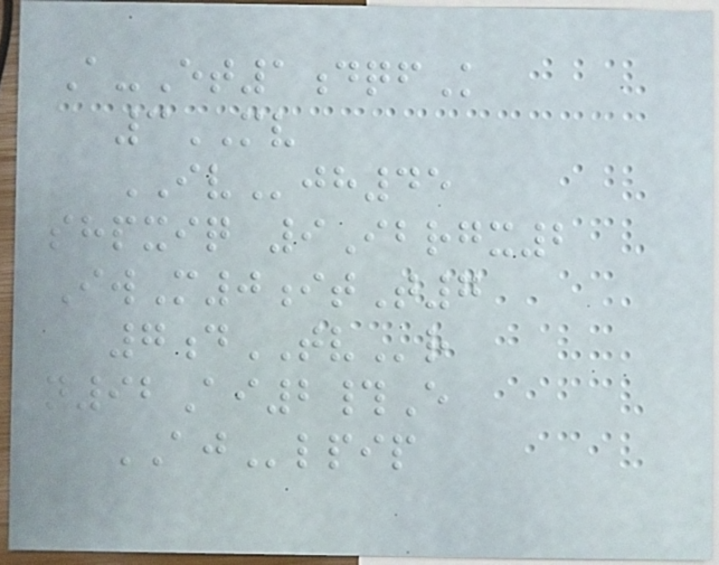A-Et1dqfK
3MV
IVjh45
shpxiq 9Ibrgx2
IwM0itT7
7dTVr
n92Ai2#E
AJlpip
